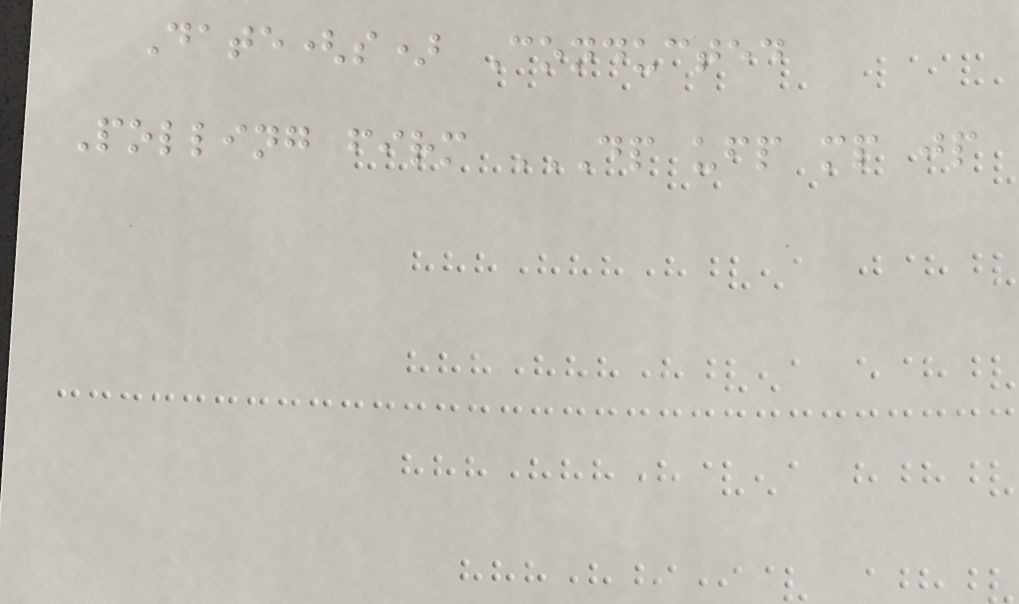Date(s) Conducted
Polling firm DP UFP MP JP
